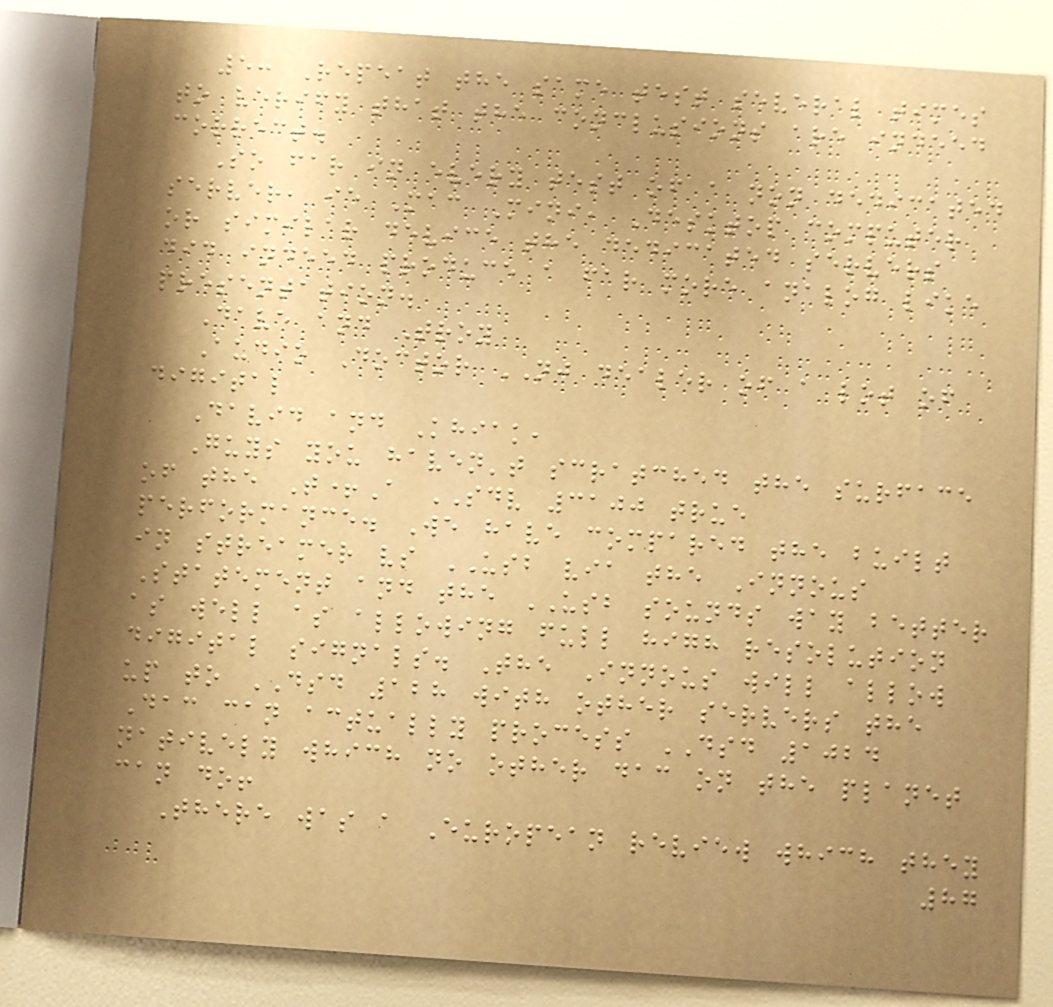5: Repeat the same test several times
to verify that the conclusions are indeed
correct.
So far in every test of a non dedicated
server, ie Mac Mini, Desktop computer
or similar device the dedicated servers
did indeed produce a far more analog like
presentation.
Dave and Troy
Audio Doctor NJ dealer of a lot of
digital
David and Khiak,
Guys you haven't scratched the surface
of the T+A SDV 3100 true
performance. We have compared the built
in streamer vs USB via the Innous
Statement and the USB sounds way better
as well as allowing full high resolution
digital signals. The Innous will allow
up to DSD 128 with other servers the
Dac can actually process DSD 1024
natively which no other dac on the planet
can do!
There was a European review which they
87
